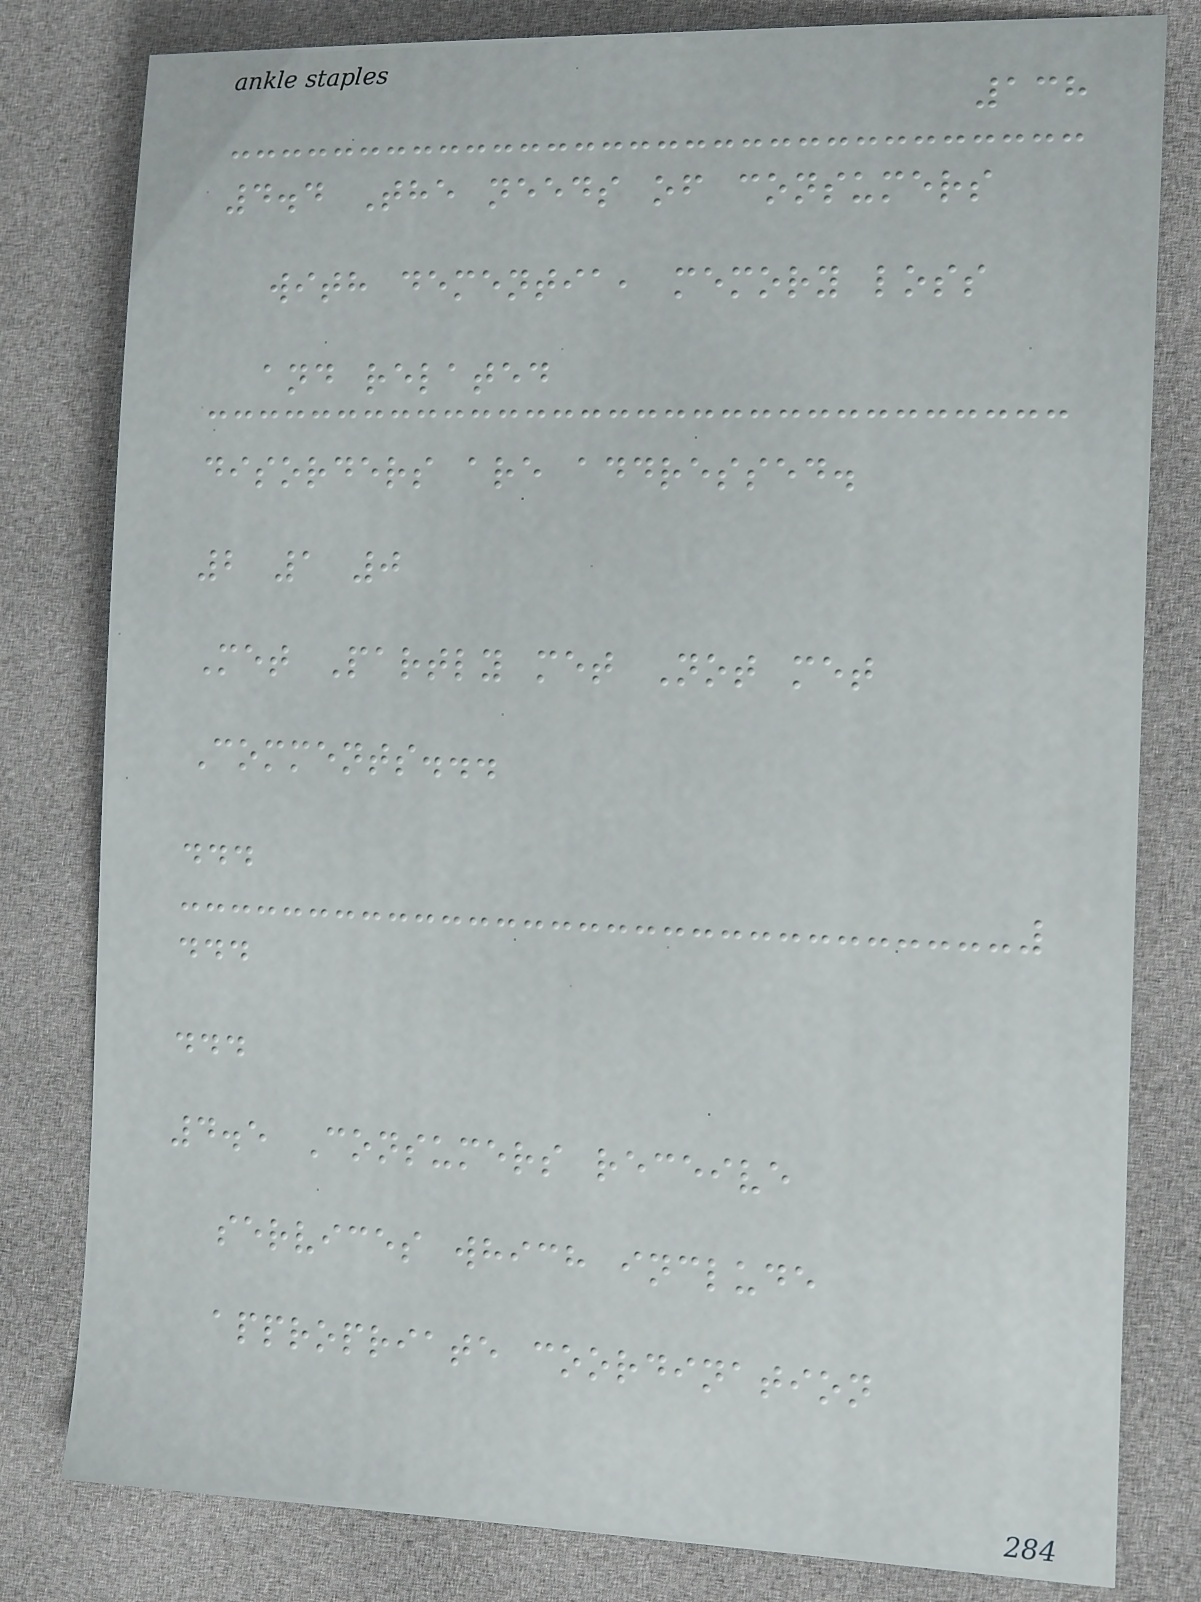138
4.4 The needs of consumers
with dementia, memory loss
and related
disorders are addressed.
2 1 0
Met Partly met Not met
Comments...
...
...
...
4.5 Consumers receive
services which include
appropriate coordination
